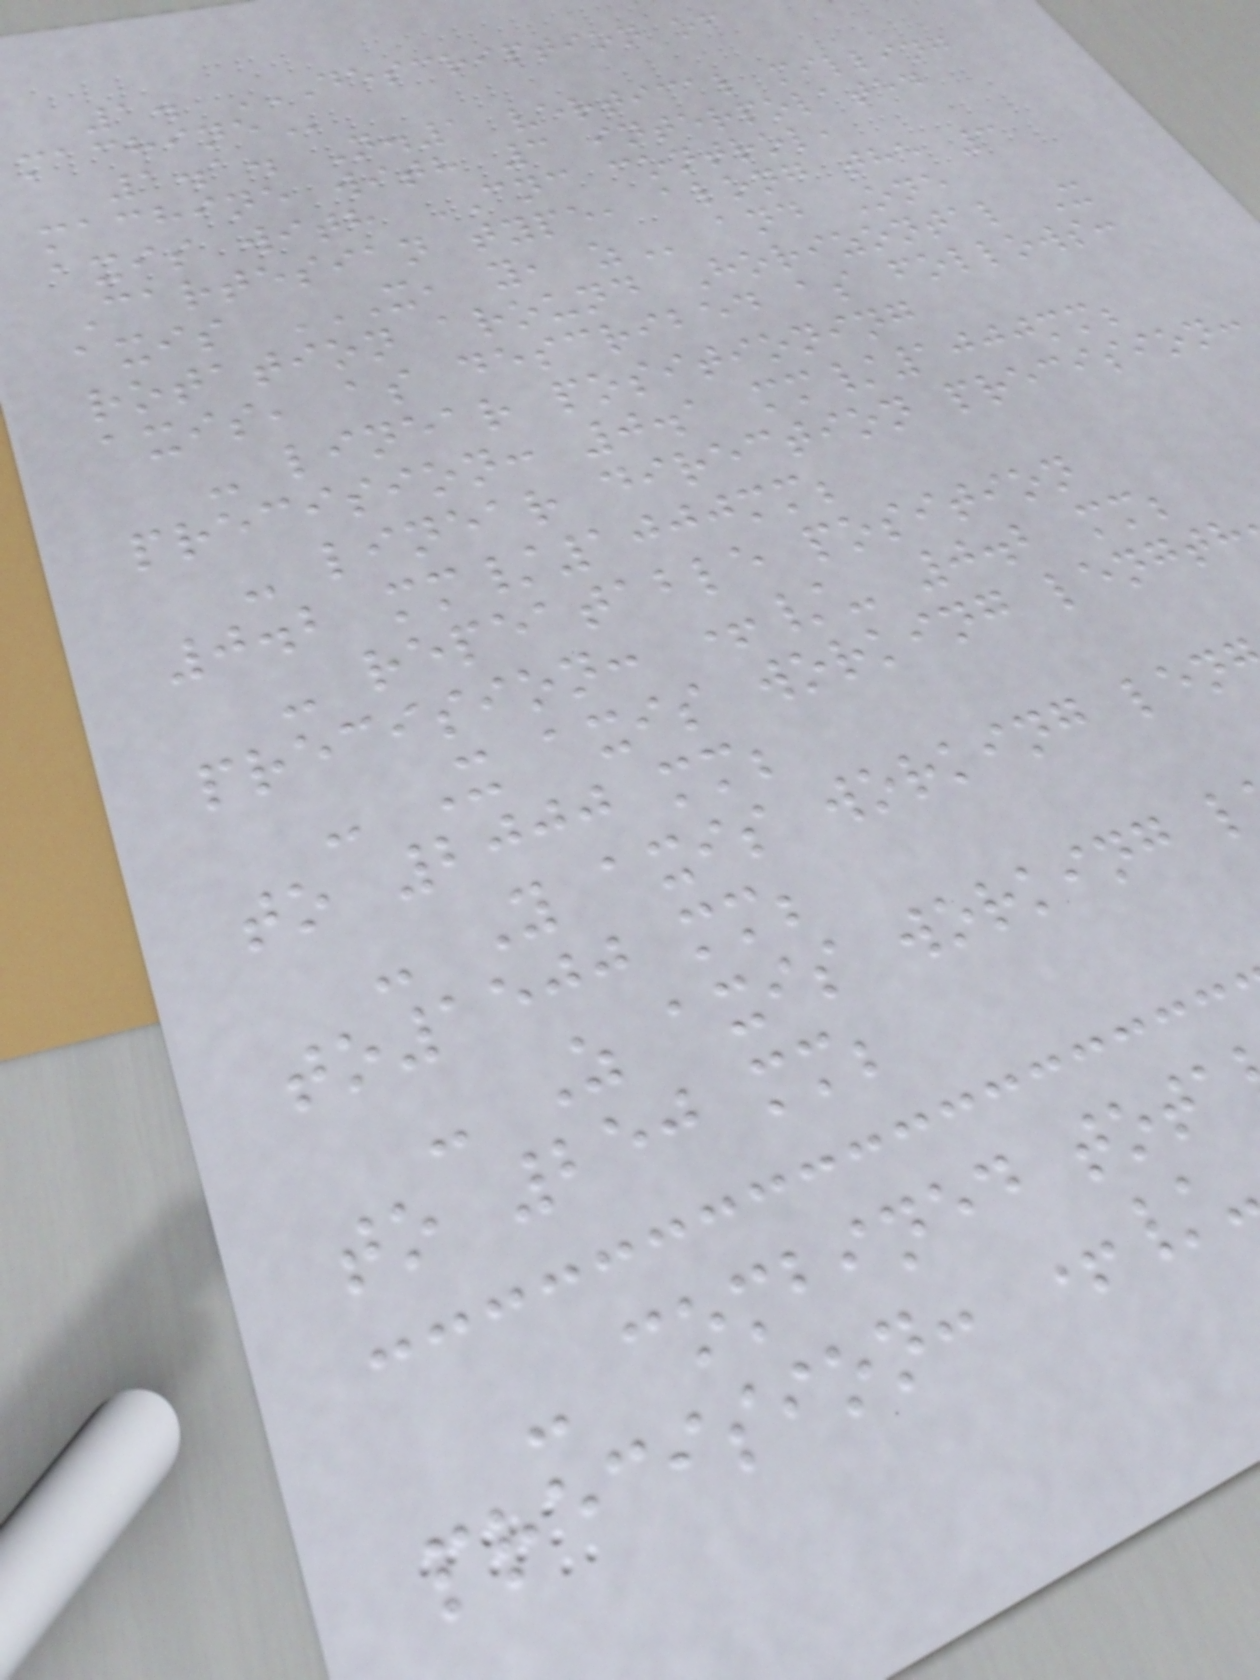1. DESCRIPTION OF
1.1. N.1 vertical milling
machine with 3 interpolated
axis with CNC control,
Cartesian type, along the 3
axis X, Y, Z and One
rotation around Horizontal X
axis, as described as follows:
- linear positioning
precision: 0.1 mm/1000mm;
- linear direction precision:
0.2 mm/1000mm;
- repeatable position
precision: +/- 0.2 mm;
- X axis working length
to 2000 mm;
- Y axis working len
to1500 mm;
- Z axis working l
to 250 mm;
- combined tota
precision: +/
